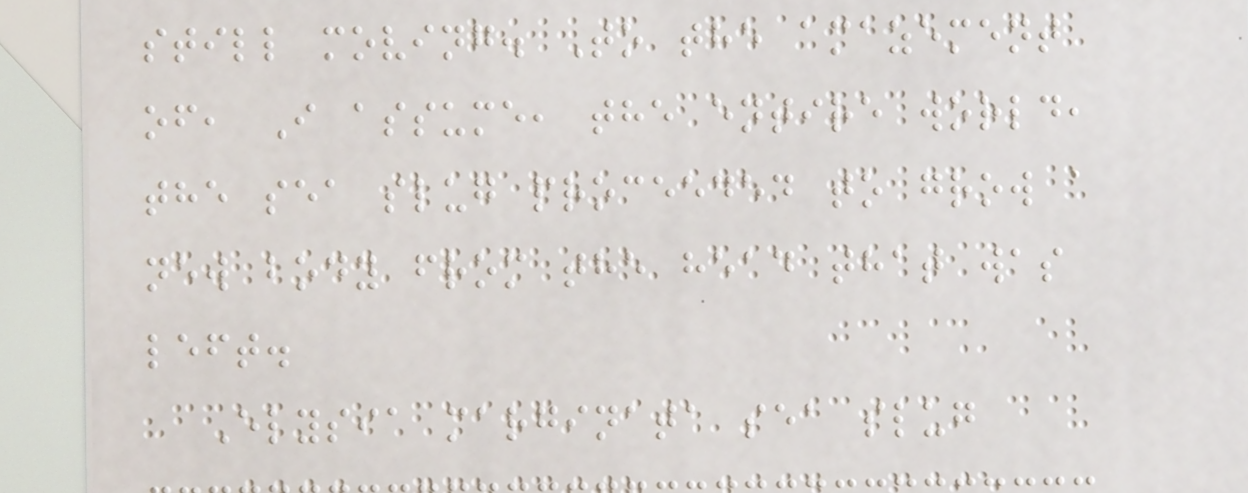still moving. To the amazement
of, I assume, the entire world,
the sea slug proceeded to grow a
new body from the head that was
left.
Elysia marginata sea slug
